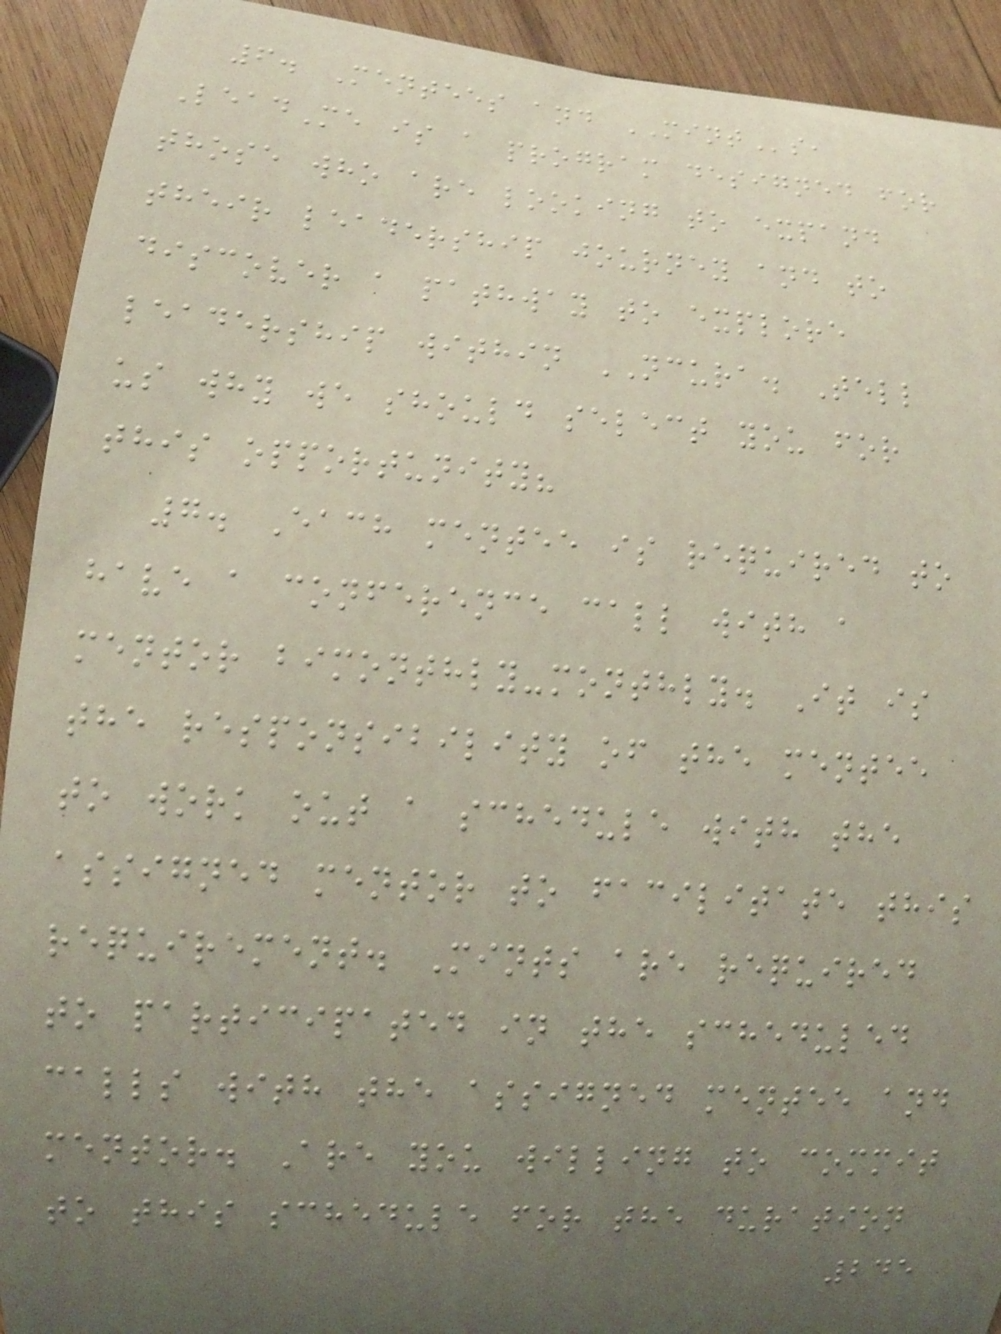6. Mentees and MINTs,
LeadMe is a program designed for
those who are looking to expand
their leadership journey and to
discover a pathway to explore
leadership within NCURA. Tell
us why we should select you for
this opportunity?
7. Each mentee is required to
have a conference call with a
mentor bimonthly-monthly. It is
the responsibility of the mentee
to work out a schedule with the
assigned mentor to facilitate this
requirement. Mints are required
to participated in the scheduled
calls with the assigned mentee and
mentor. Are you willing to commit
to this schedule for the duration
245
